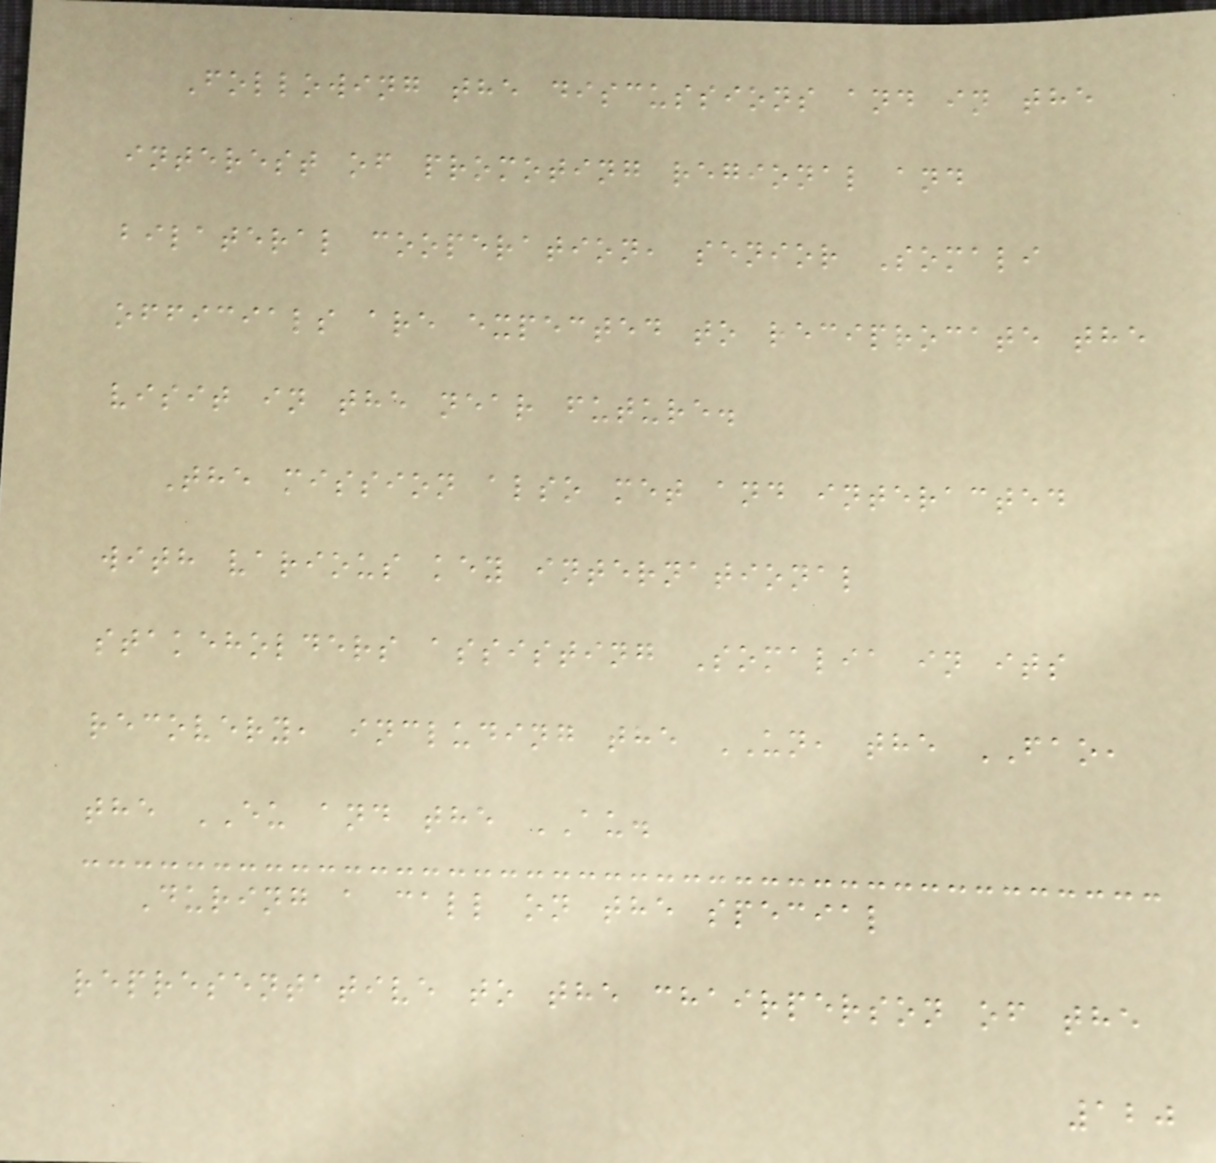Following the discussions and in the
interest of promoting regional and
bilateral cooperation, senior Somali
officials are expected to reciprocate the
visit in the near future.
The mission also met and interacted
with various key international
stakeholders assisting Somalia in its
recovery, including the UN, the FAO,
the EU and the AU.
During a call on the special
representative to the chairperson of the
120
